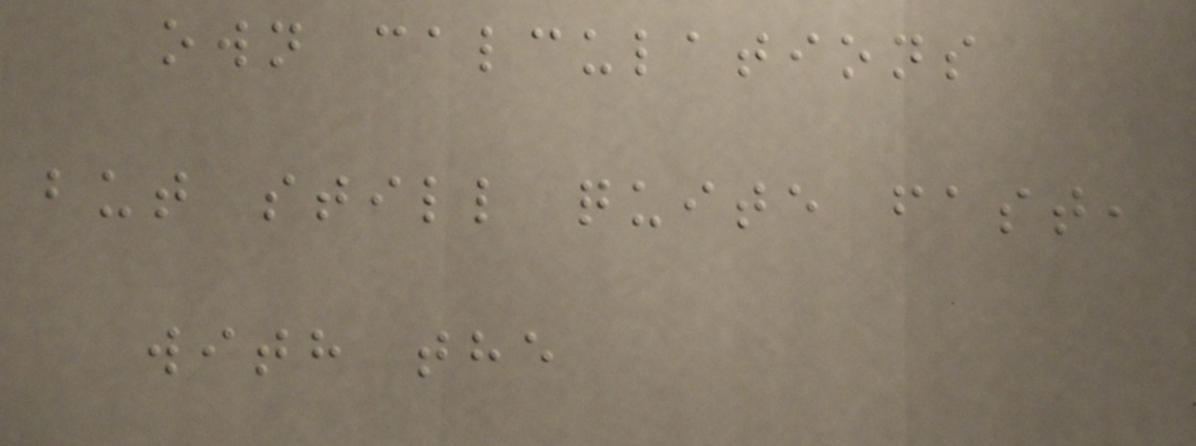own calculations
but still quite fast,
with the
